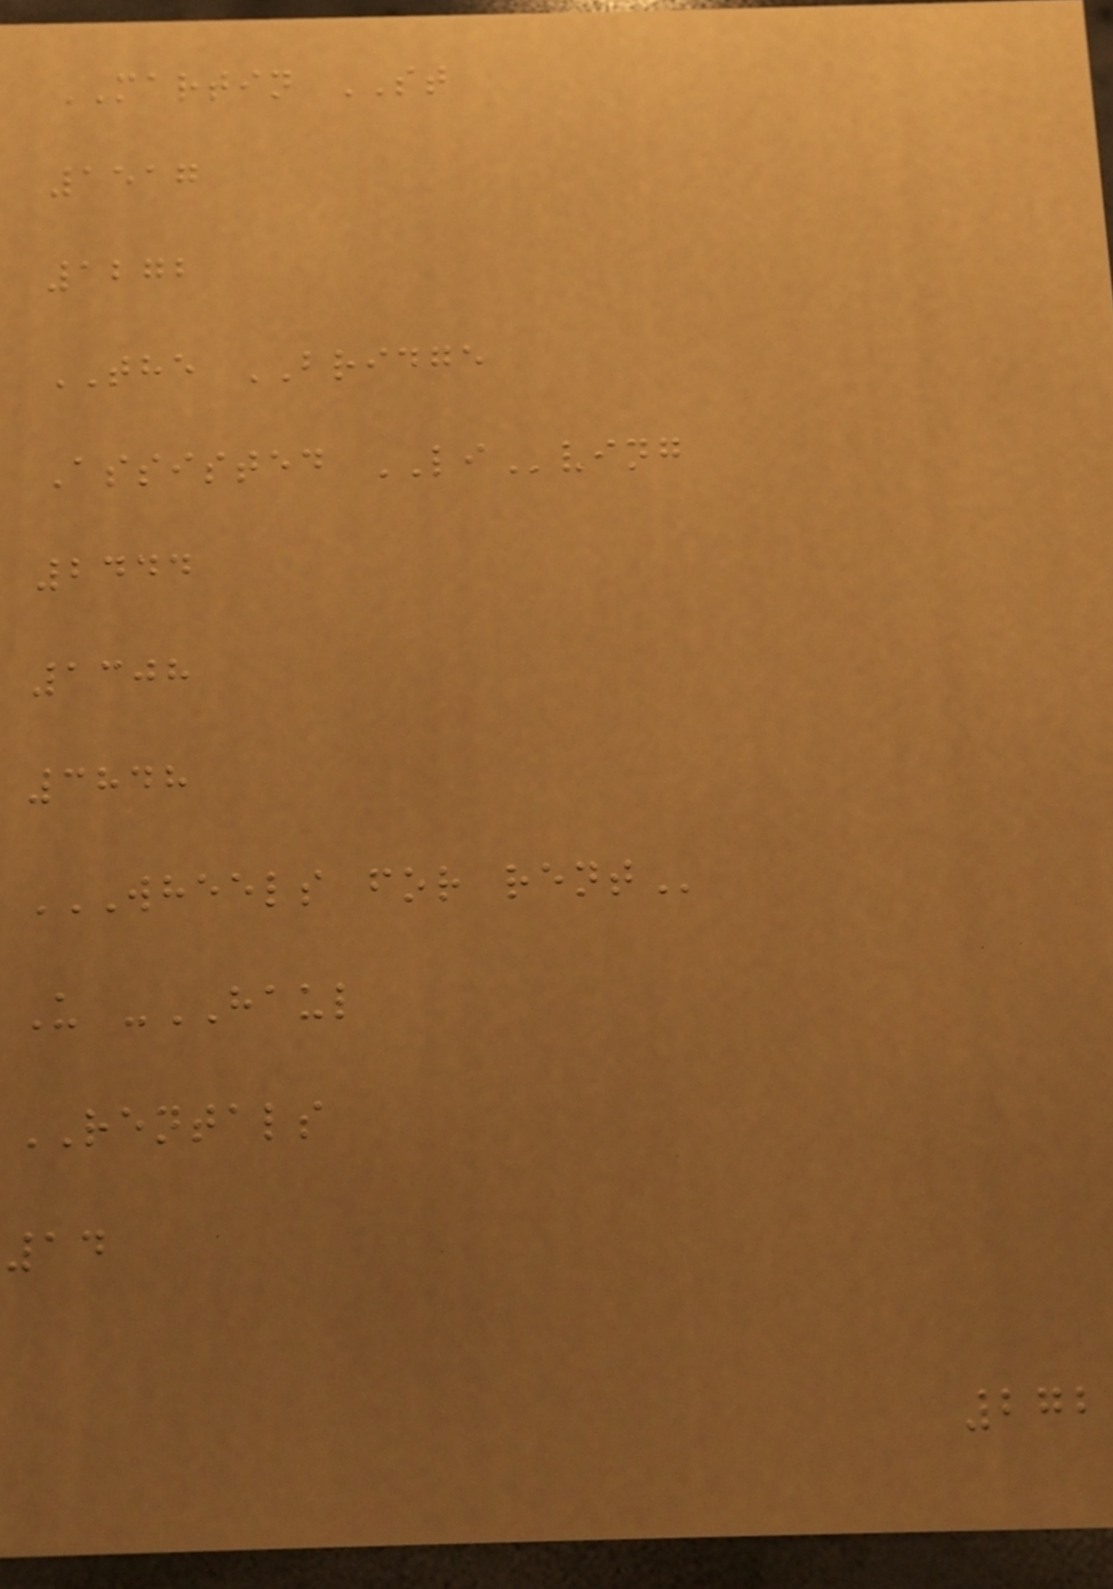MARTIN ST
1517
1272
THE BRIDGE
Assisted LIving
2444
1308
3848
WHEELS FOR RENT
U -HAUL
RENTALS
14
272
